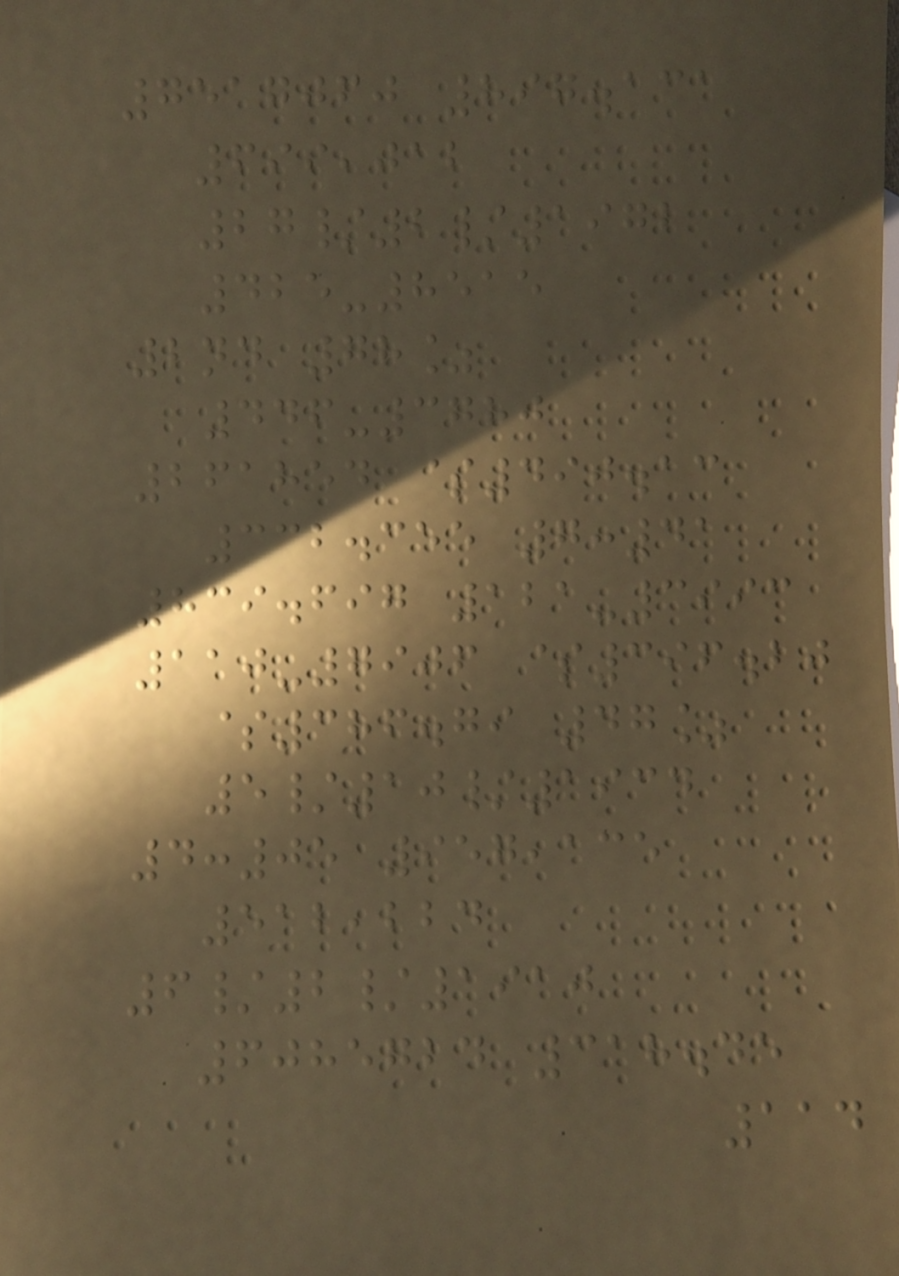7517060 897.131
699,012
27/2/1972
425-8515
2nd 78%
446-3780
261854 $490.13
332.355 7:41
839.697 121-3993
110-7906 $396.20
$386.79 47%
5/10/1934
4:05 957,135
512,224
6/2/1910
6085724 318.45
114
